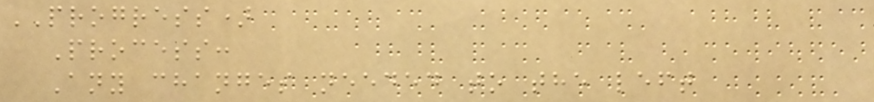PROGRESS)
Process:
Any changes needed to the left
